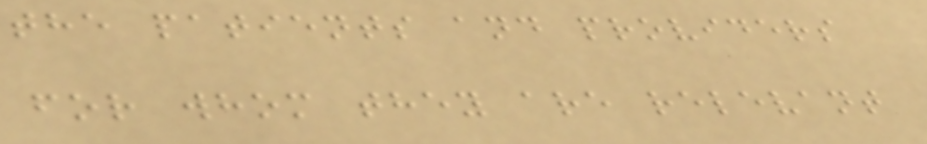the patients and providers
for whom they are relevant
